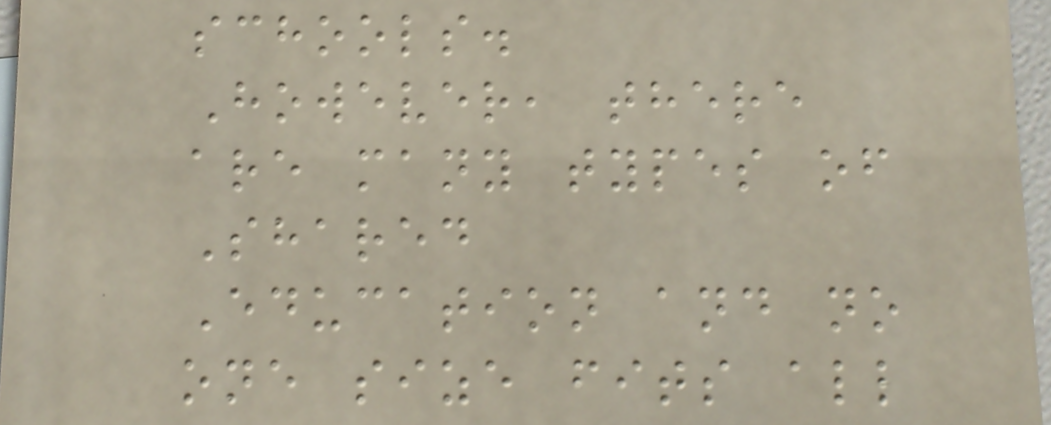schools.
However, there
are many types of
Shared
Education and no
one size fits all
